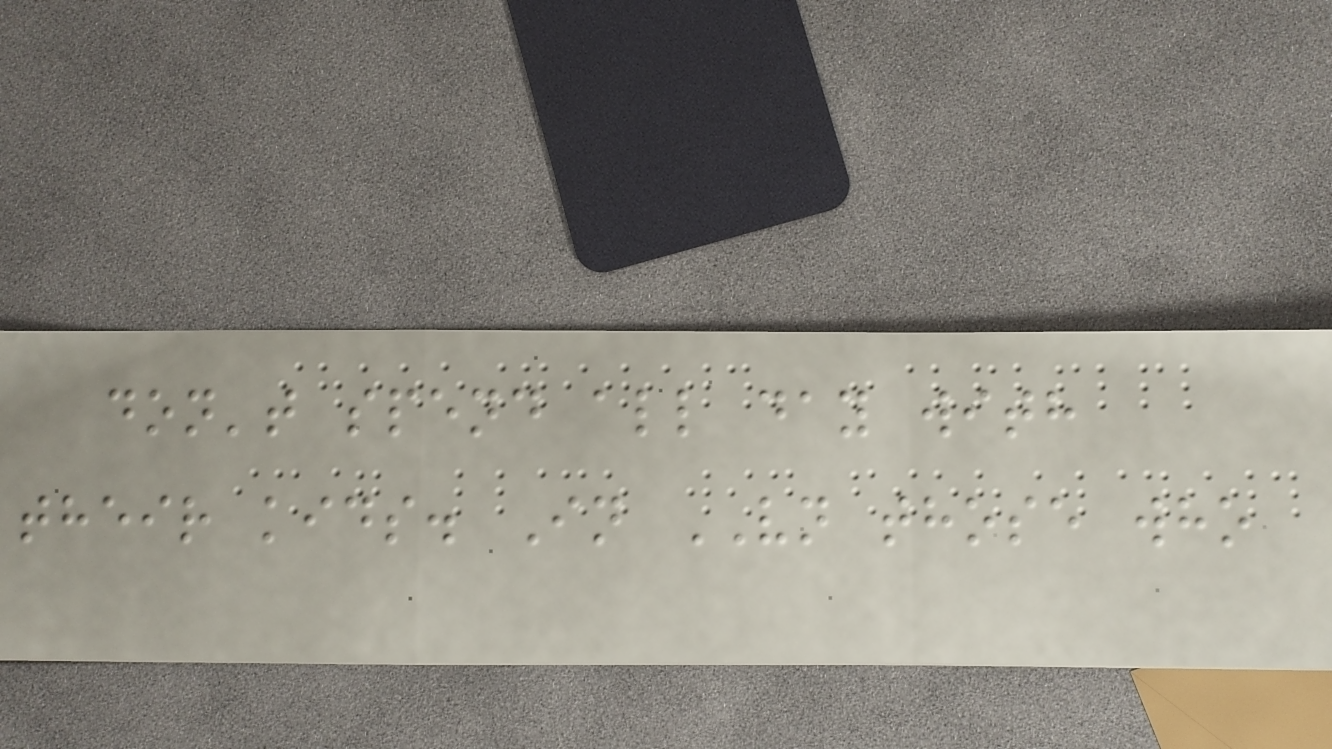don't spend all day with
their kids. In VN those who
